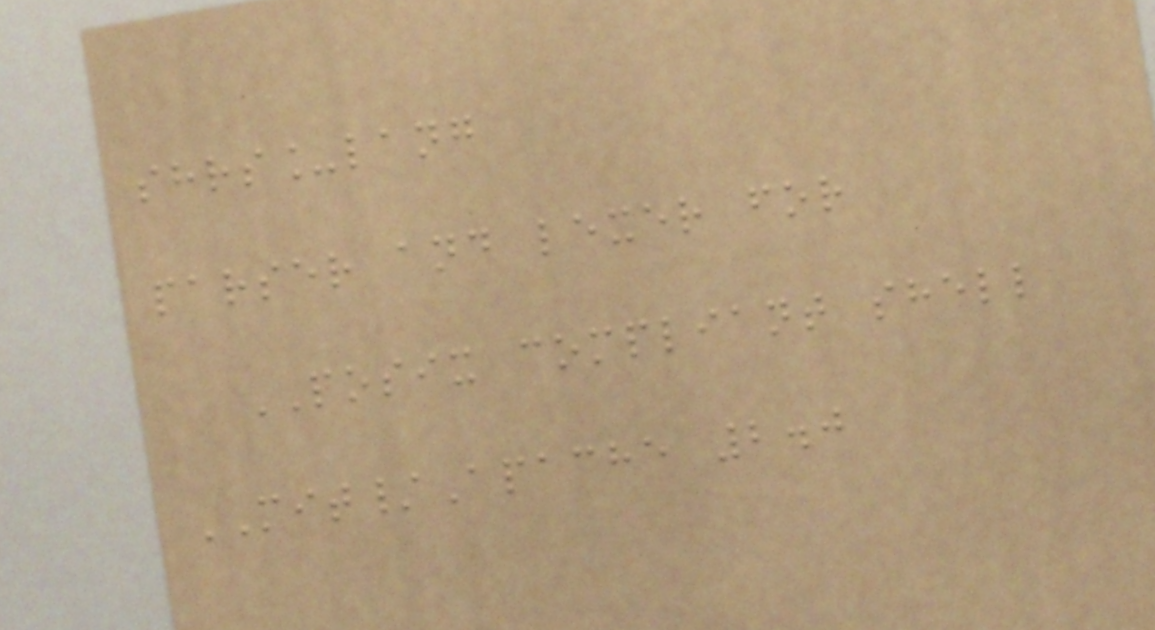shrs_lang
parser and lexer for
POSIX compliant shell
MIT/Apache 2.0
